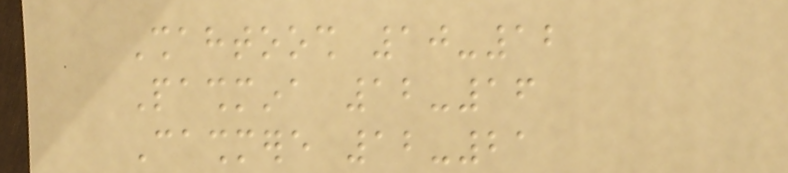Shahtoosh 10-12
Pashmina 12-16
Cashmere 12-21
